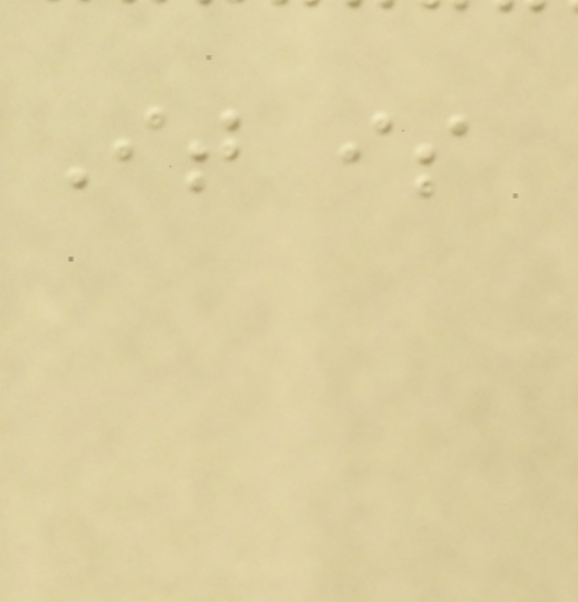It is
